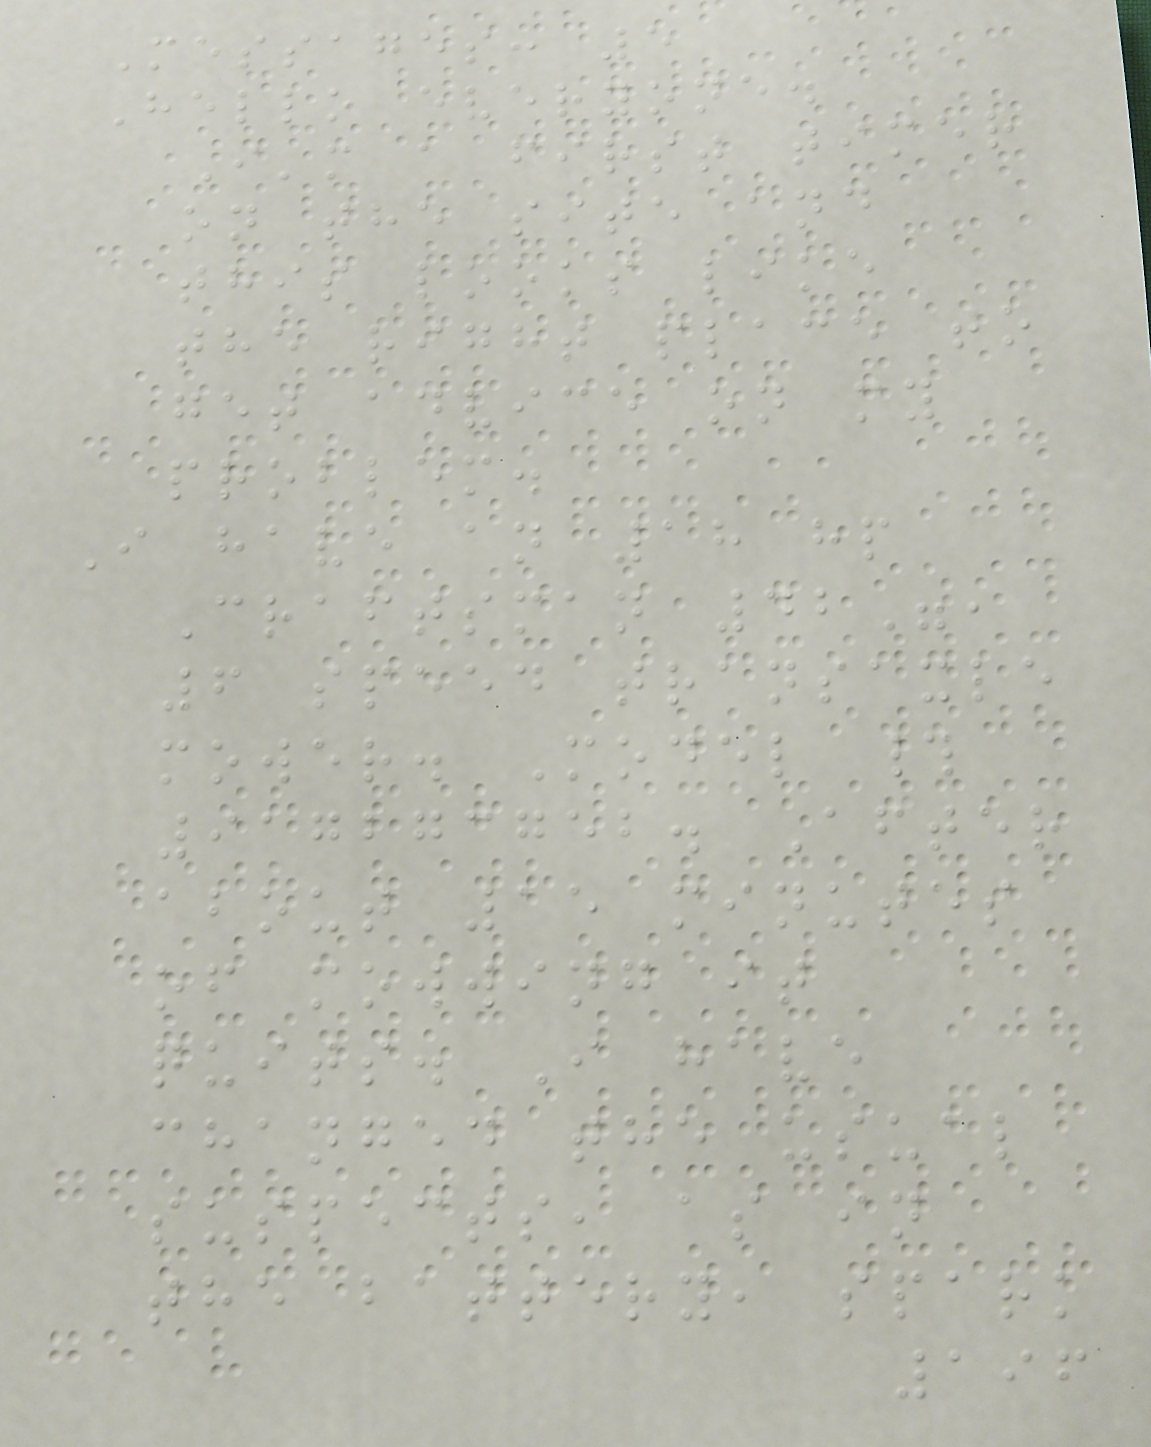Messages: 5
Hello everyone.
I'm a first timer
on the site and
this looks like
the right place to
get advice on my
problem.
I have an 18 hp
Craftsman 42",
6 speed transaxle
mower. Model #
917273752. After
about 15 minutes
of mowwing it
quits. I have
changed the usual
suspects, as in
the battery, spark
196
